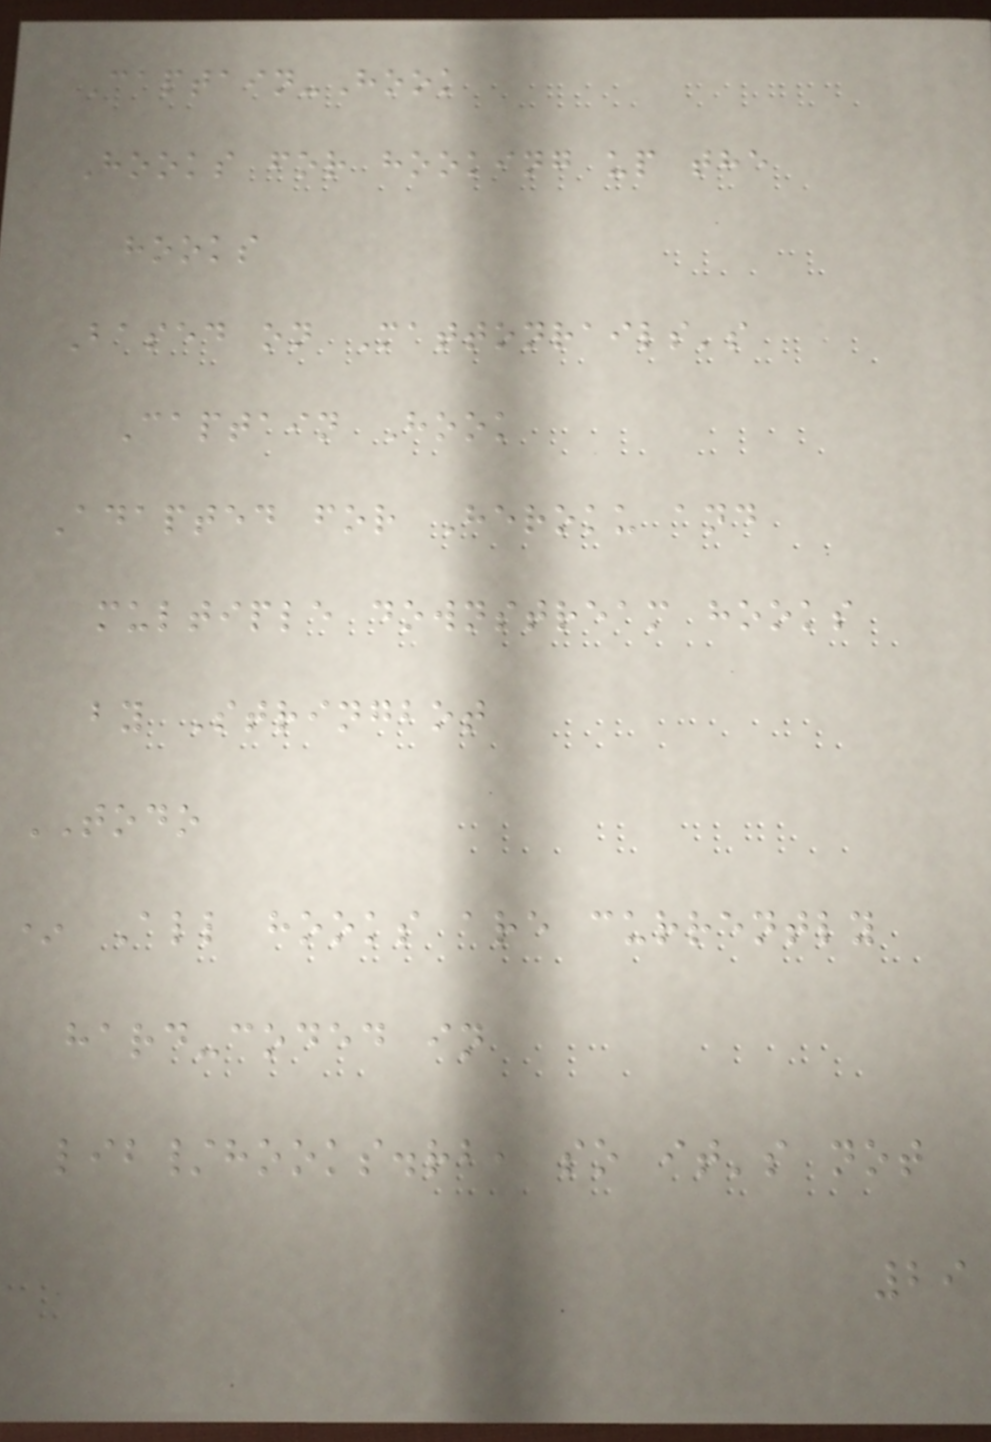Captain-Hook
Hooks for hooking up the
hooks
Based on Mattonrails's
Captain Hook
Adapted for Heroku and
multiple downstream hooks
by Stringbot
TODO
* All hooks are currently
hard-coded in
lib/hooks.rb, so it's not
29
